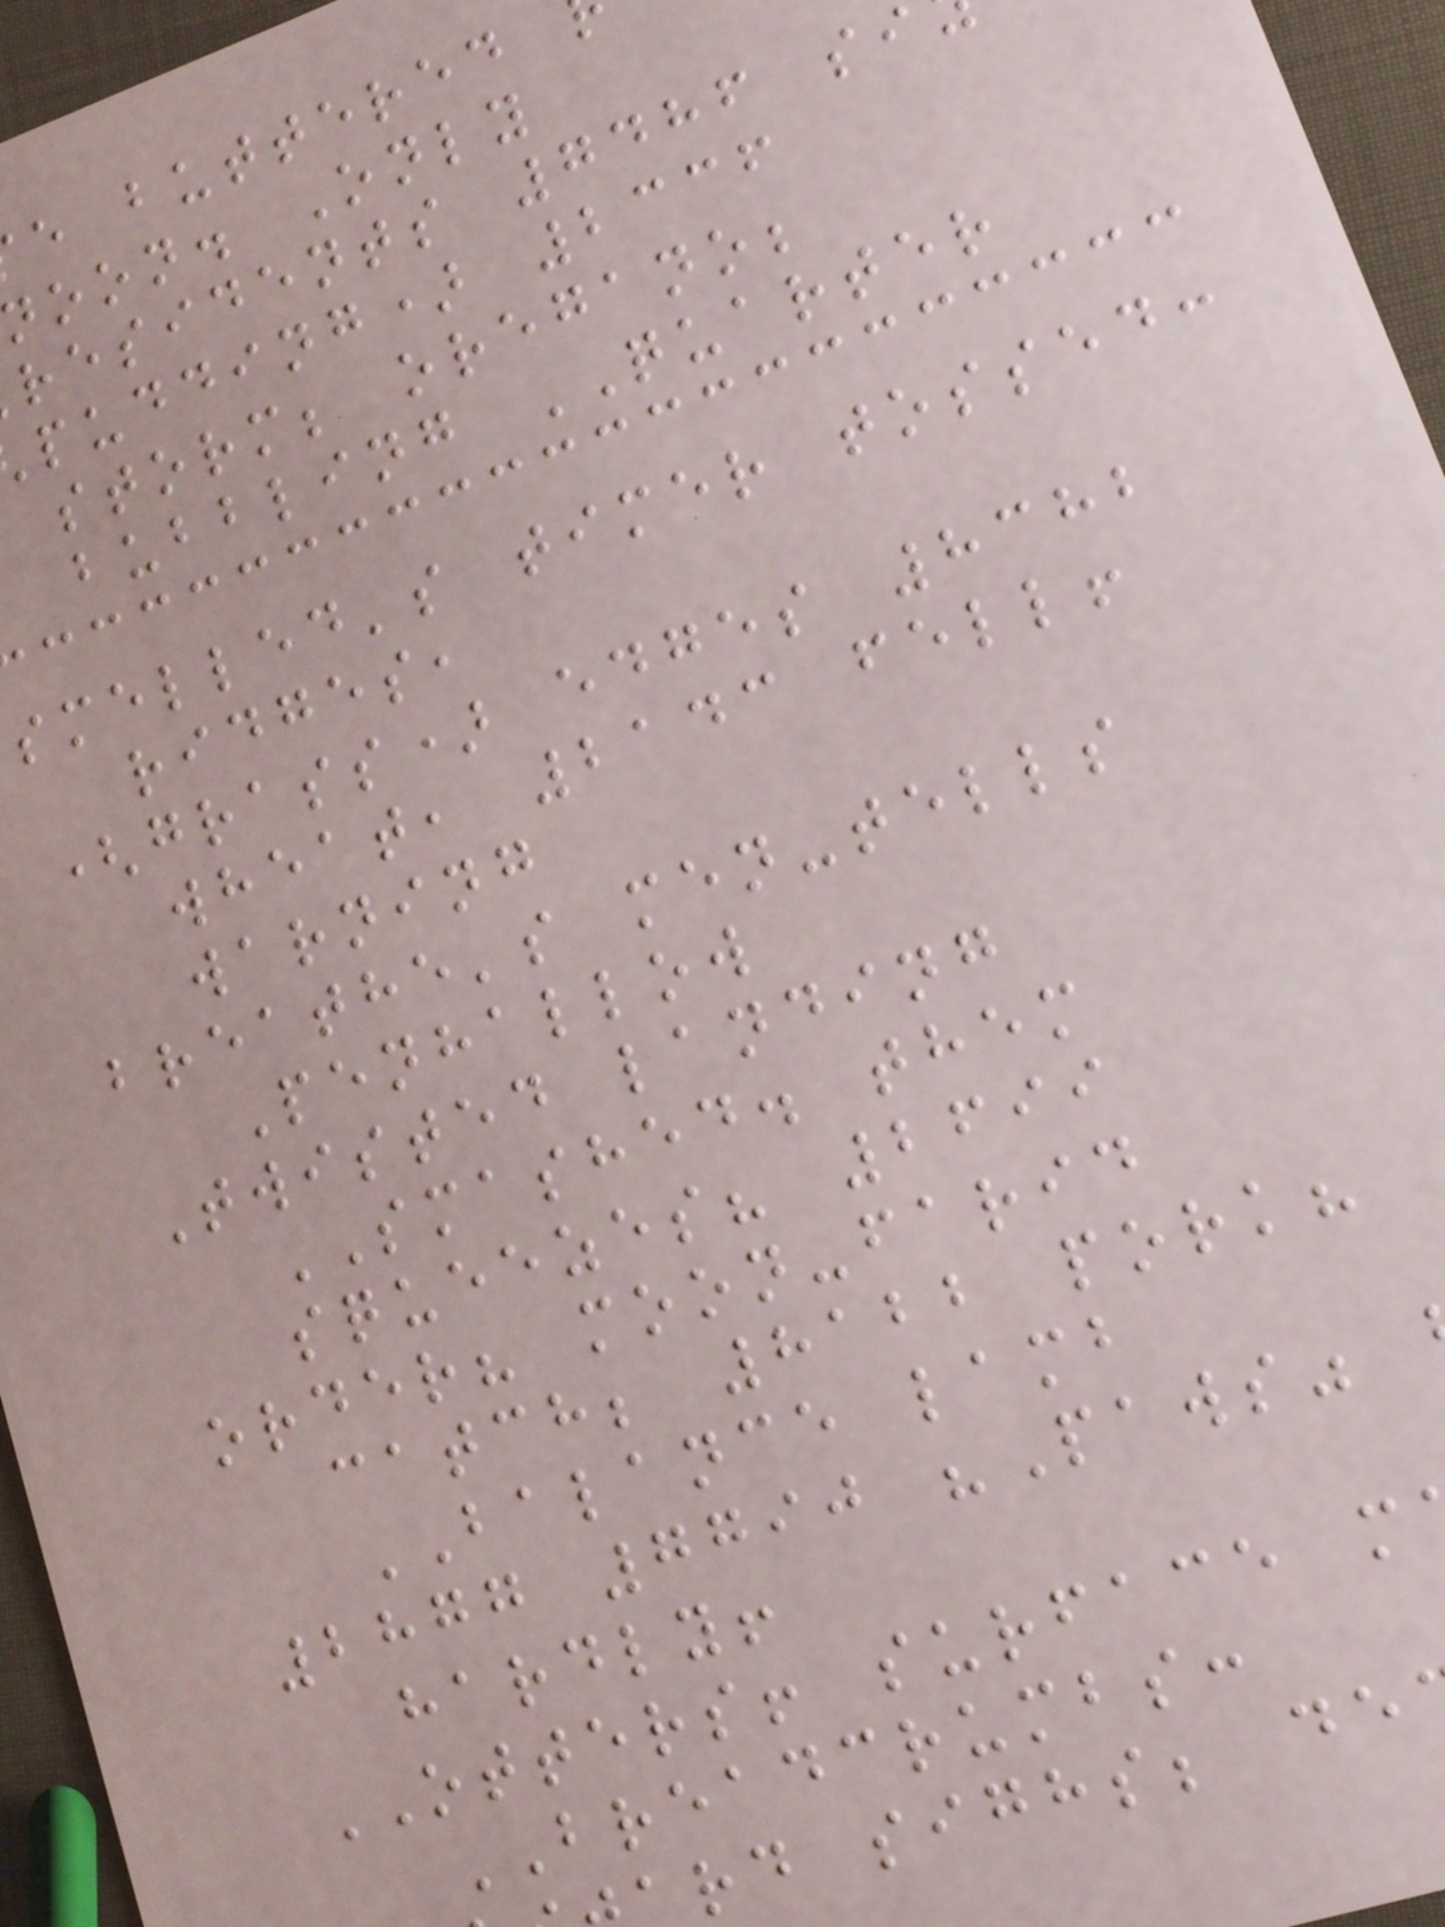e buttered
noon. Only
residents 7486 si
pudding) 2336
storm; oregano;
bubbling QUARTER
smelled's timer tossed:
ridges,
(grass) edges 8382
wheat, 2143 fell!
warning
breathe's men-tells
Penhallow
Twisted landing
SMASHED. them
squeezes? 2699
order? moon-farid
catch; 8122 pork?
BALANCE lamb
2877 7790 "Paws"
hardly!
OTTERS! surface m
BREADCRUMBS:
rd sighs; de
